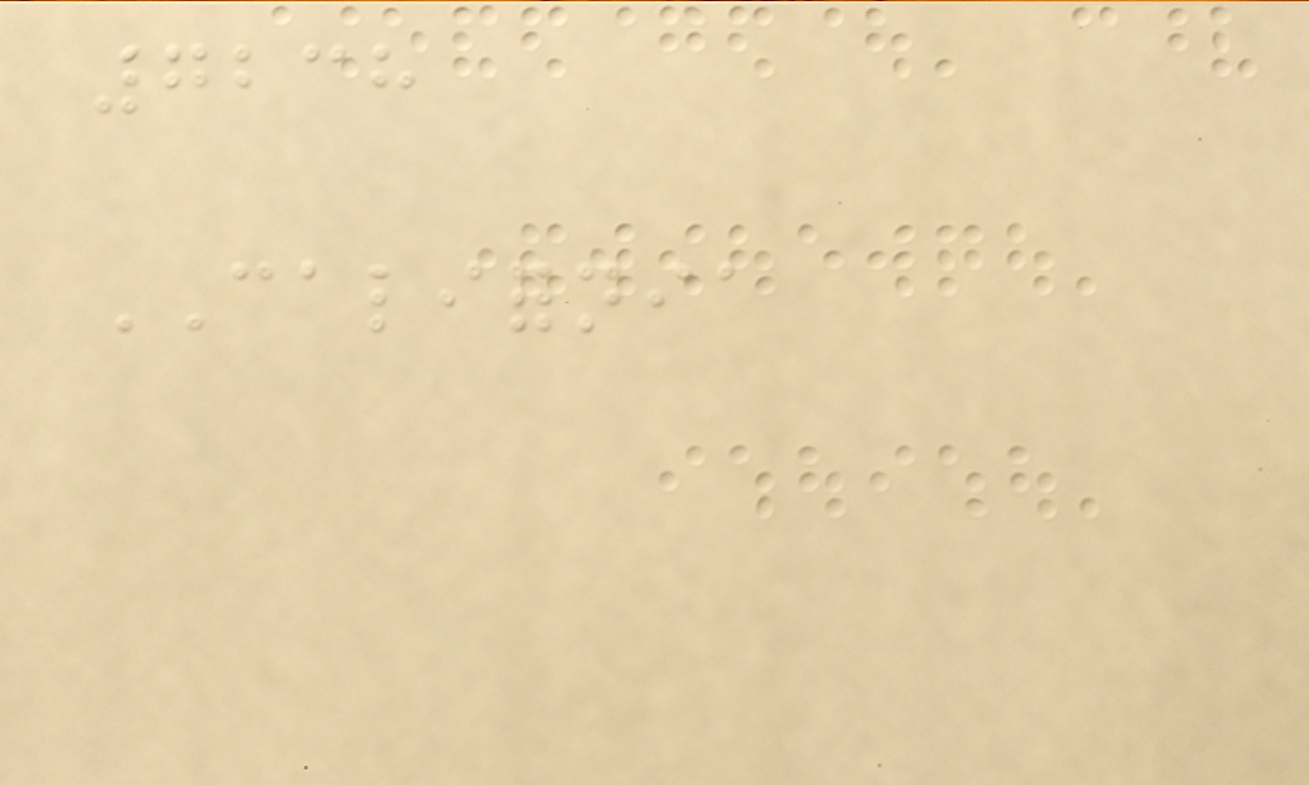7238
CALIFORNIA
